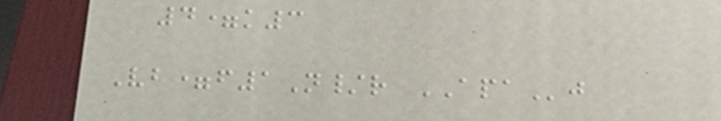4=k3
Vb=f1N/r APAj
